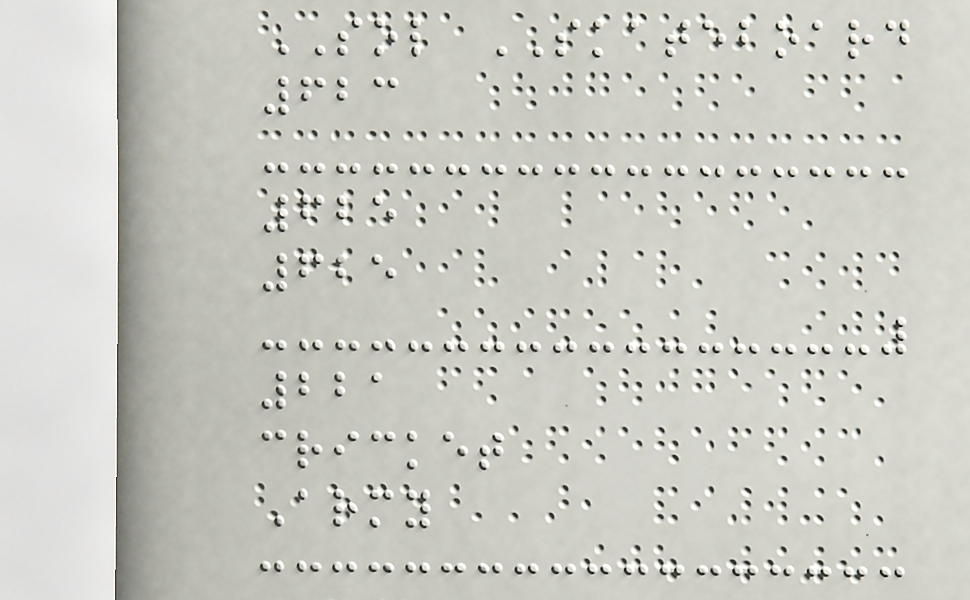SOL SKATEBOARD
623
625
625
221
cricket
Army
